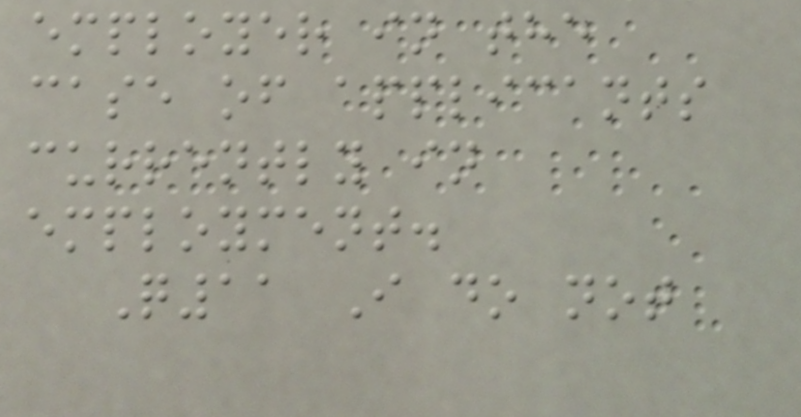employer in the
case of applicants
currently in
employment.
Q11 I do not
